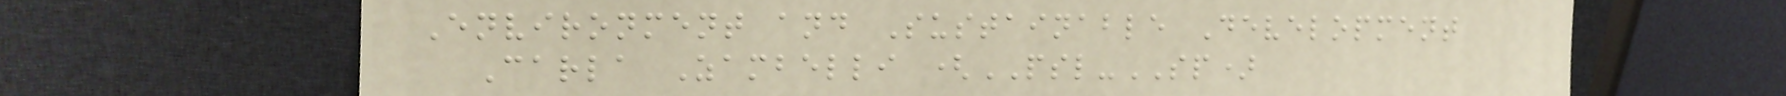Environment and Sustainable Development
Carla Zambelli (PSL-SP)
